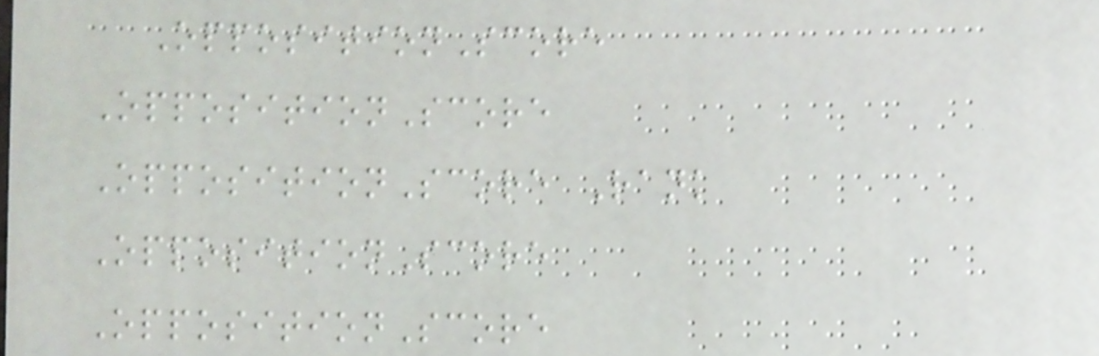OppositionScore
OppositionScore
OppositionScore Rank
OppositionScore
OppositionScore
